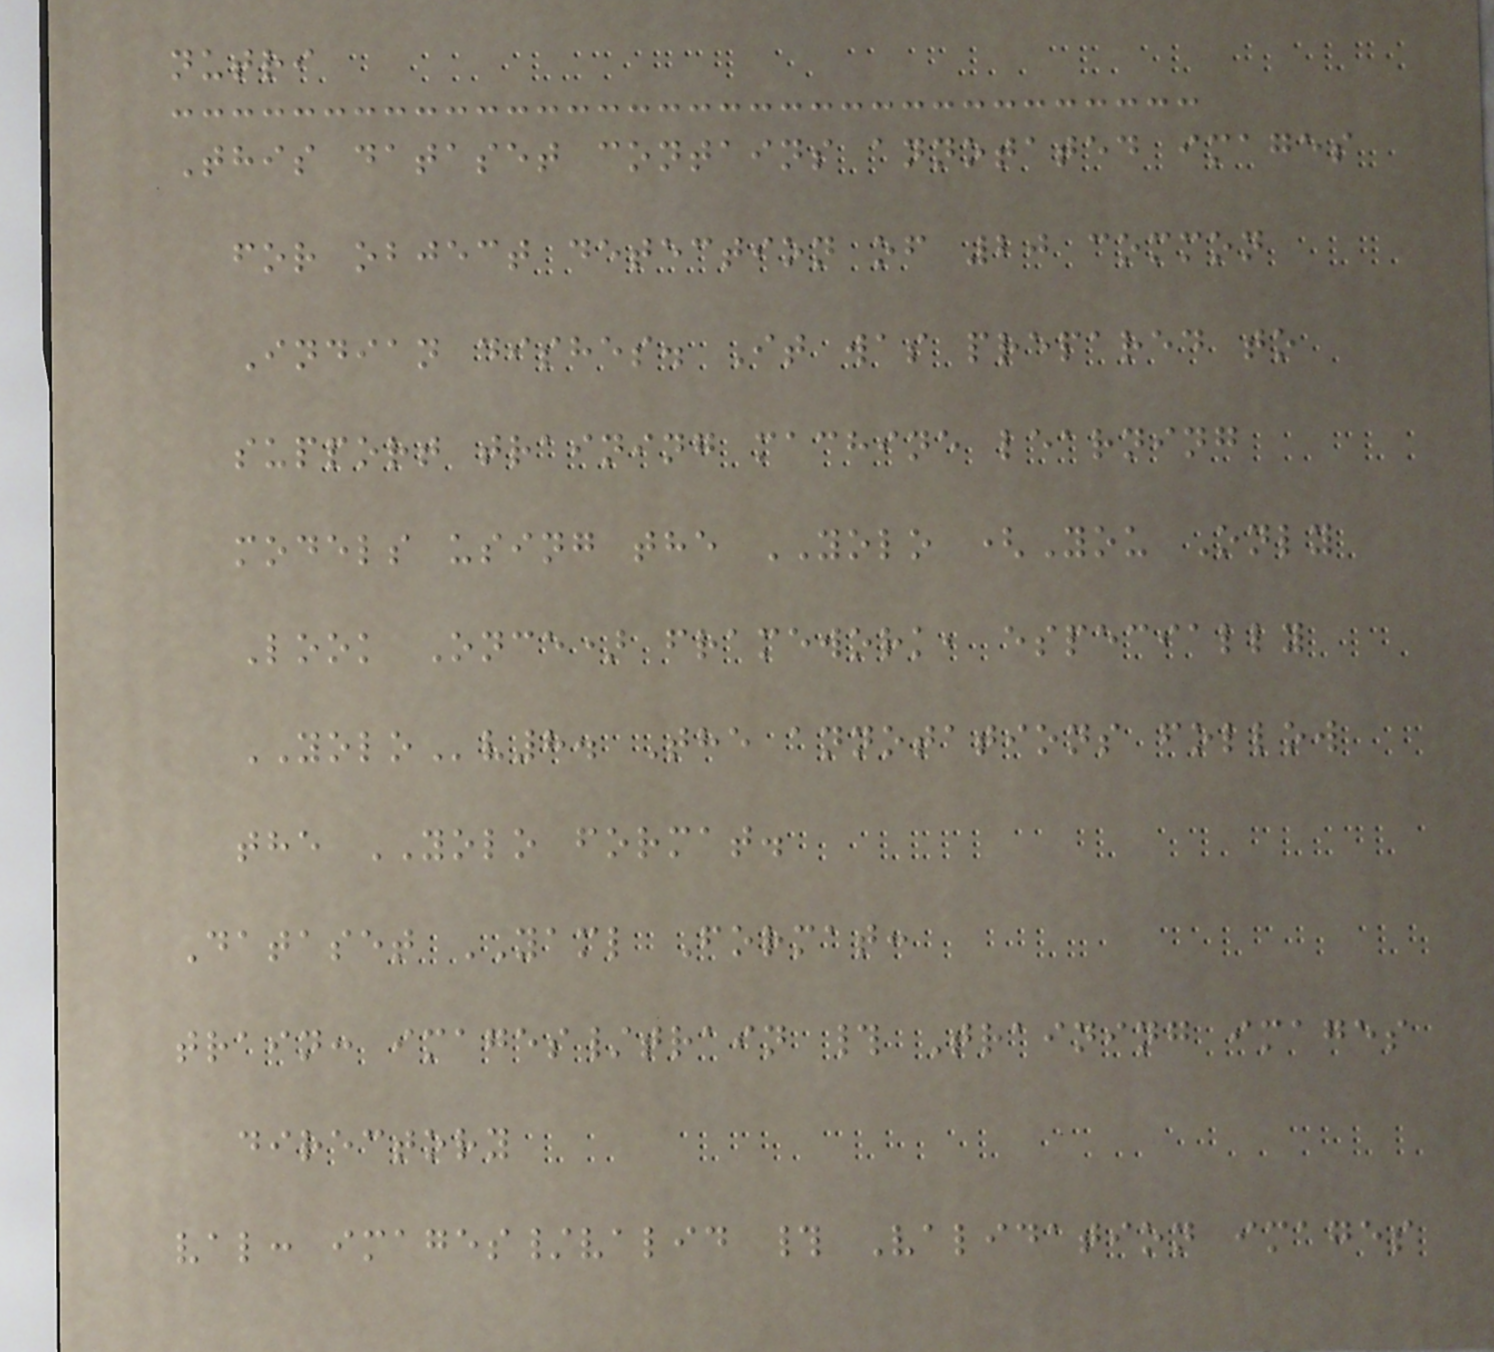nutri
This dataset contains annotated images
for object detection of 20 common
Indian dishes. It was prepared to
support training machine learning
models using the YOLO (You Only
Look Once) framework, especially
YOLOv8. The annotations follow
the YOLO format.
Dataset YAML Format:
train: images/train # Training images
directory
val: images/valid # Validation images
